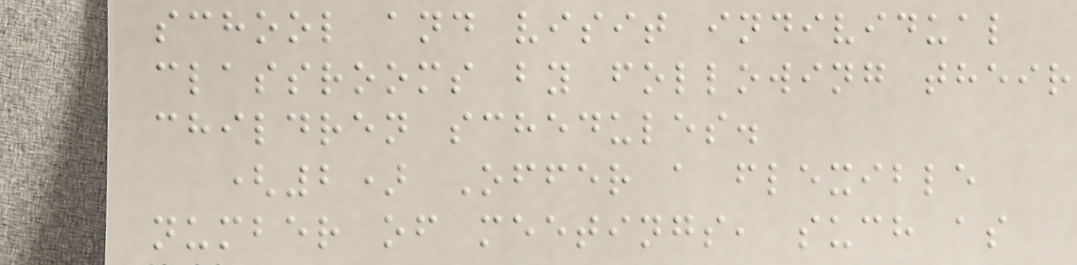school and visit individual
classrooms by following their
children schedules.
(2) Offer a flexible
number of meetings, such as
